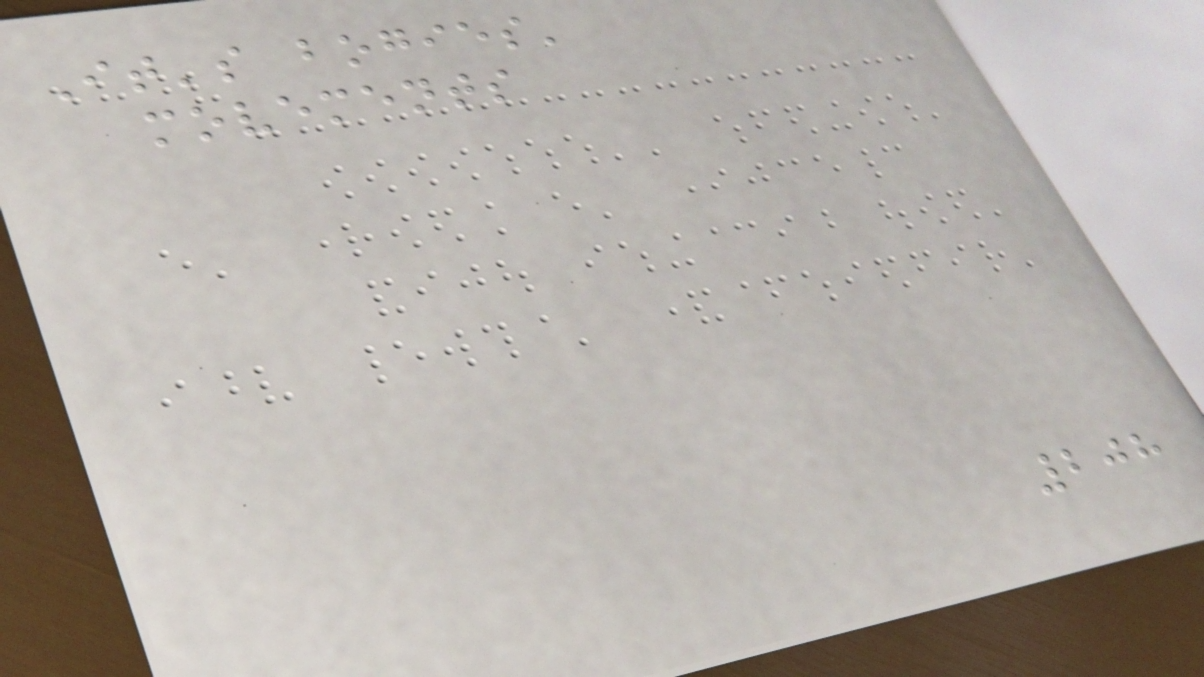It's bogies'
movements
208
